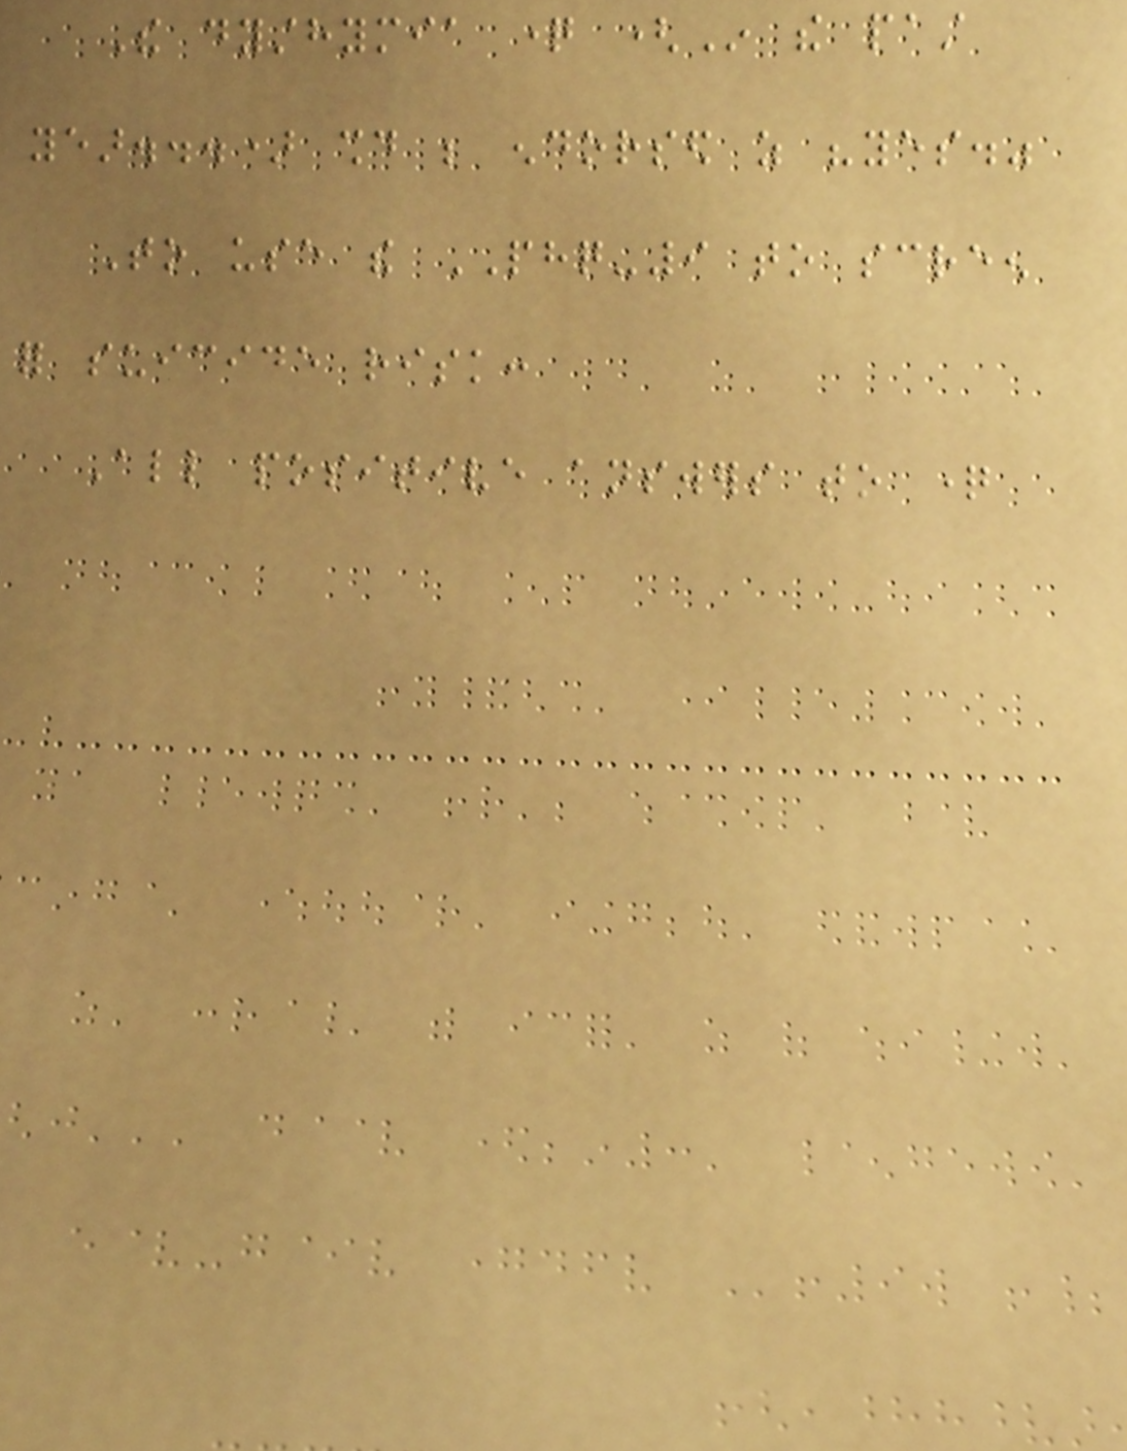The dysthymia question (In the past
year...) should be endorsed as "yes."
To use the PHQ-9 to screen
for suicide risk:
All positive answers to question
